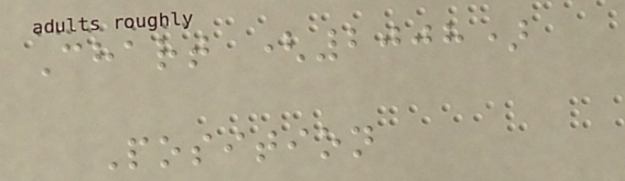Chart (2008)
Position
